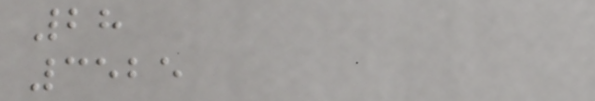28
3525
